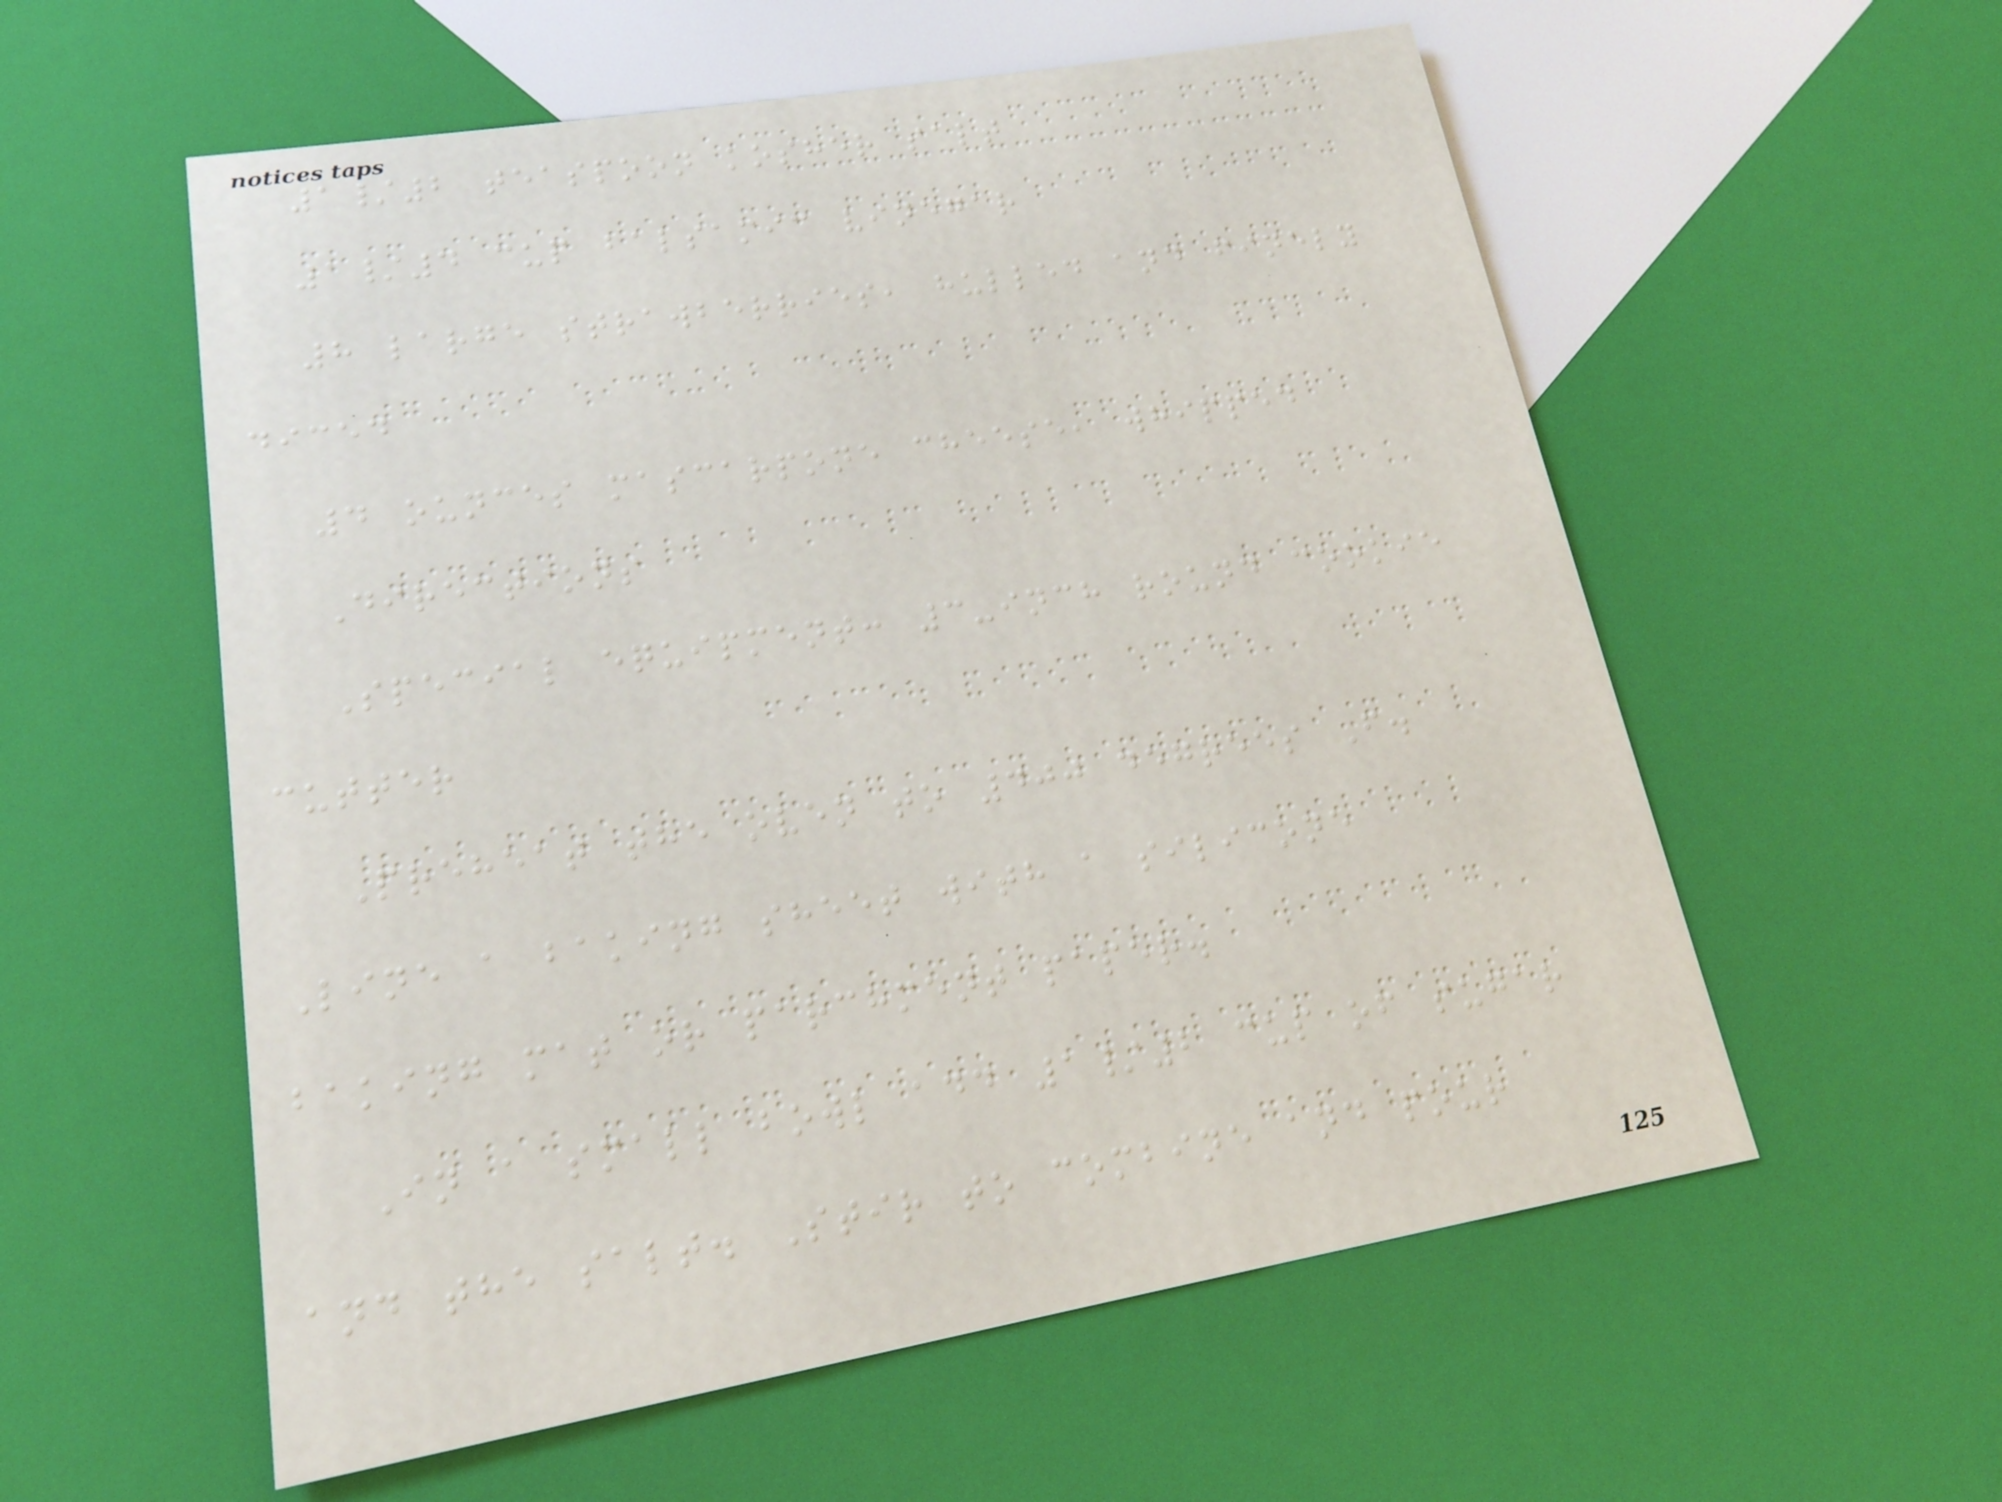1/2 teaspoon kosher salt
1/4 cup balsamic vinegar
8 large strawberries, hulled and finely
diced
4 ounces mascarpone cheese, whipped
Directions
Special equipment: 3-inch round cookie
cutter
Preheat the oven to 400 degrees F.
Line a baking sheet with a silicone
baking mat or parchment paper.
In a small bowl add 1/2 cup of sugar
and the salt. Stir to combine and pour
